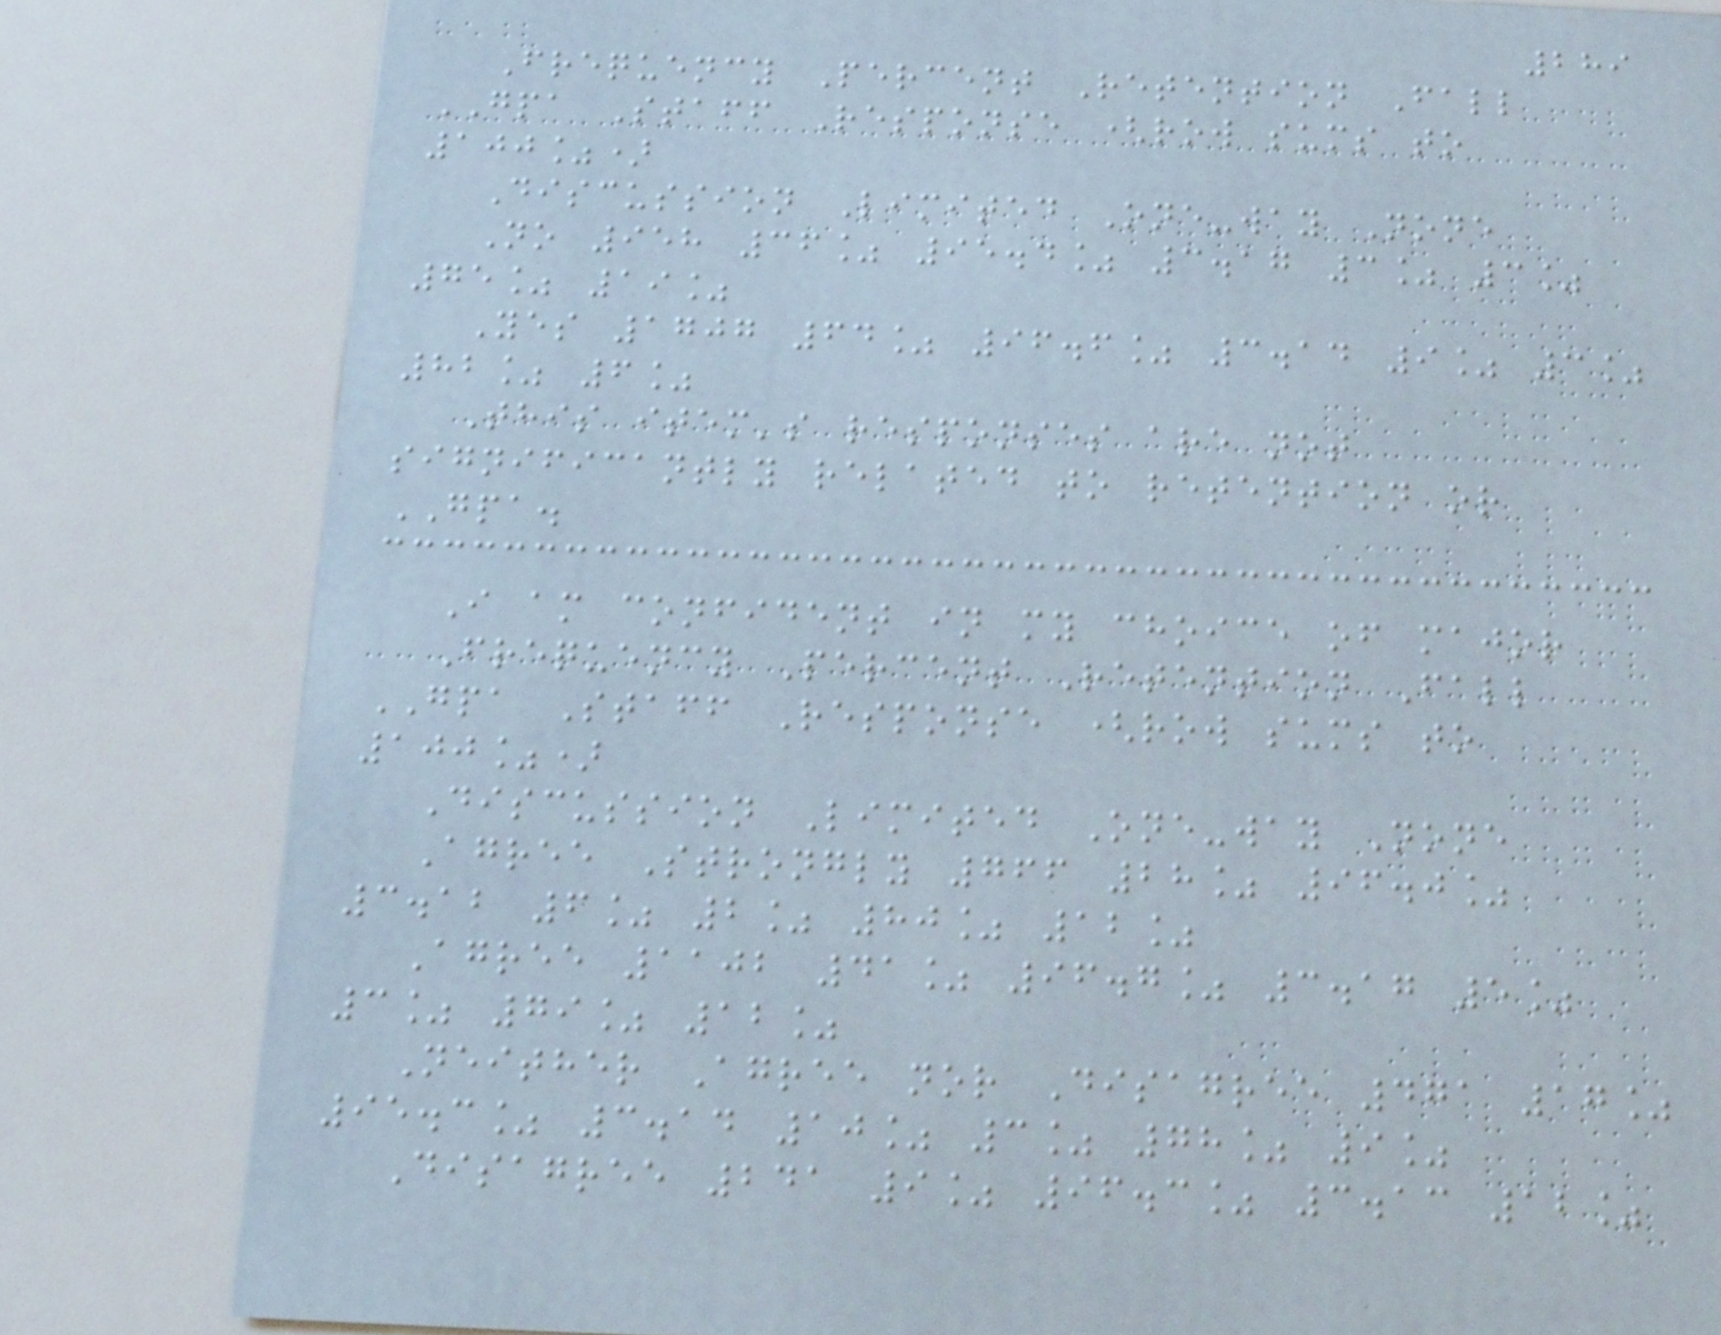289
Frequency Percent Retention Fall
GPA Staff Response (row sums to
100%)
Discussion Limited One-way None
No 958 36% 95.4% 3.17 3% 3%
75% 19%
Yes 1707 64% 96.6% 3.14 9% 3%
82% 6%
This item's responses are not
significantly related to retention or
GPA.
I am confident in my choice of major
Frequency Percent Retention Fall
GPA Staff Response (row sums to
100%)
Discussion Limited One-way None
Agree Strongly 766 28% 96.0%
3.12 6% 2% 80% 12%
Agree 1102 41% 96.7% 3.17 5%
3% 79% 12%
Neither Agree nor Disagree 471 17%
95.3% 3.14 10% 3% 78% 9%
Disagree 241 9% 96.3% 3.13 12%
